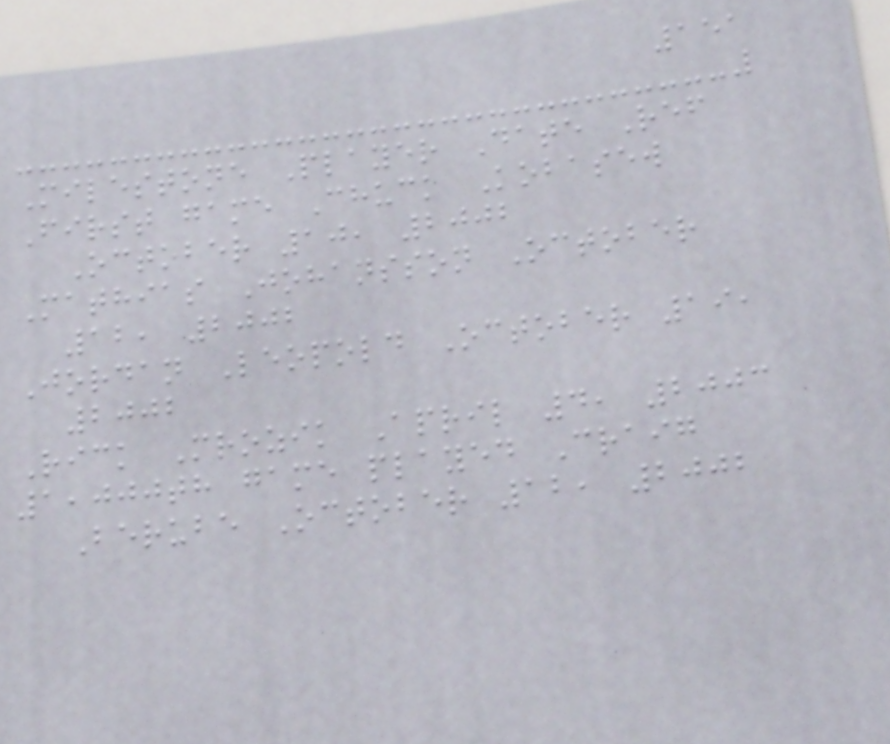151
Milestone Player Date Ref
First game Chuck Kobasew
October 10, 2002
Mathias Johansson October
12, 2002
Jordan Leopold October 19,
2002
Rick Mrozik April 4, 2003
1,000th game played Craig
Berube October 12, 2002
